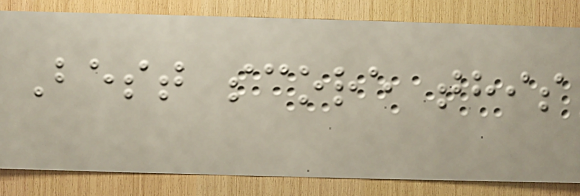Best score this
